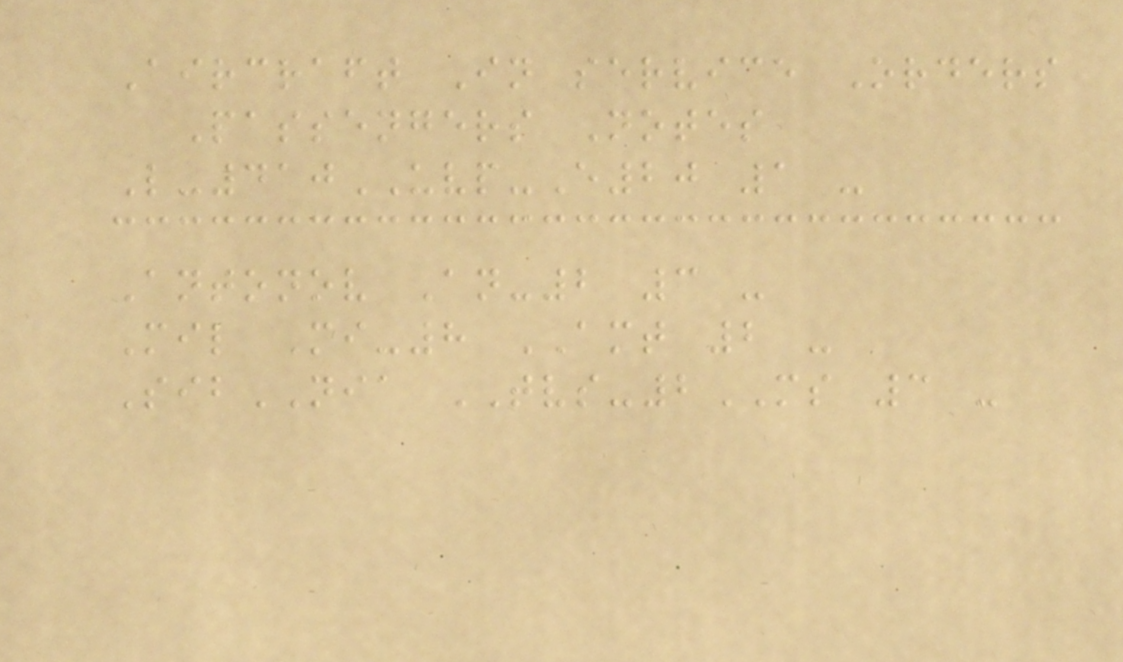Aircraft In service Orders
Passengers Notes
L-410UVP-E20 1 -
Antonov An-2 3 -
Mil Mi-8 AMT 2 -
SibNIA TVS-2MS 3 -
